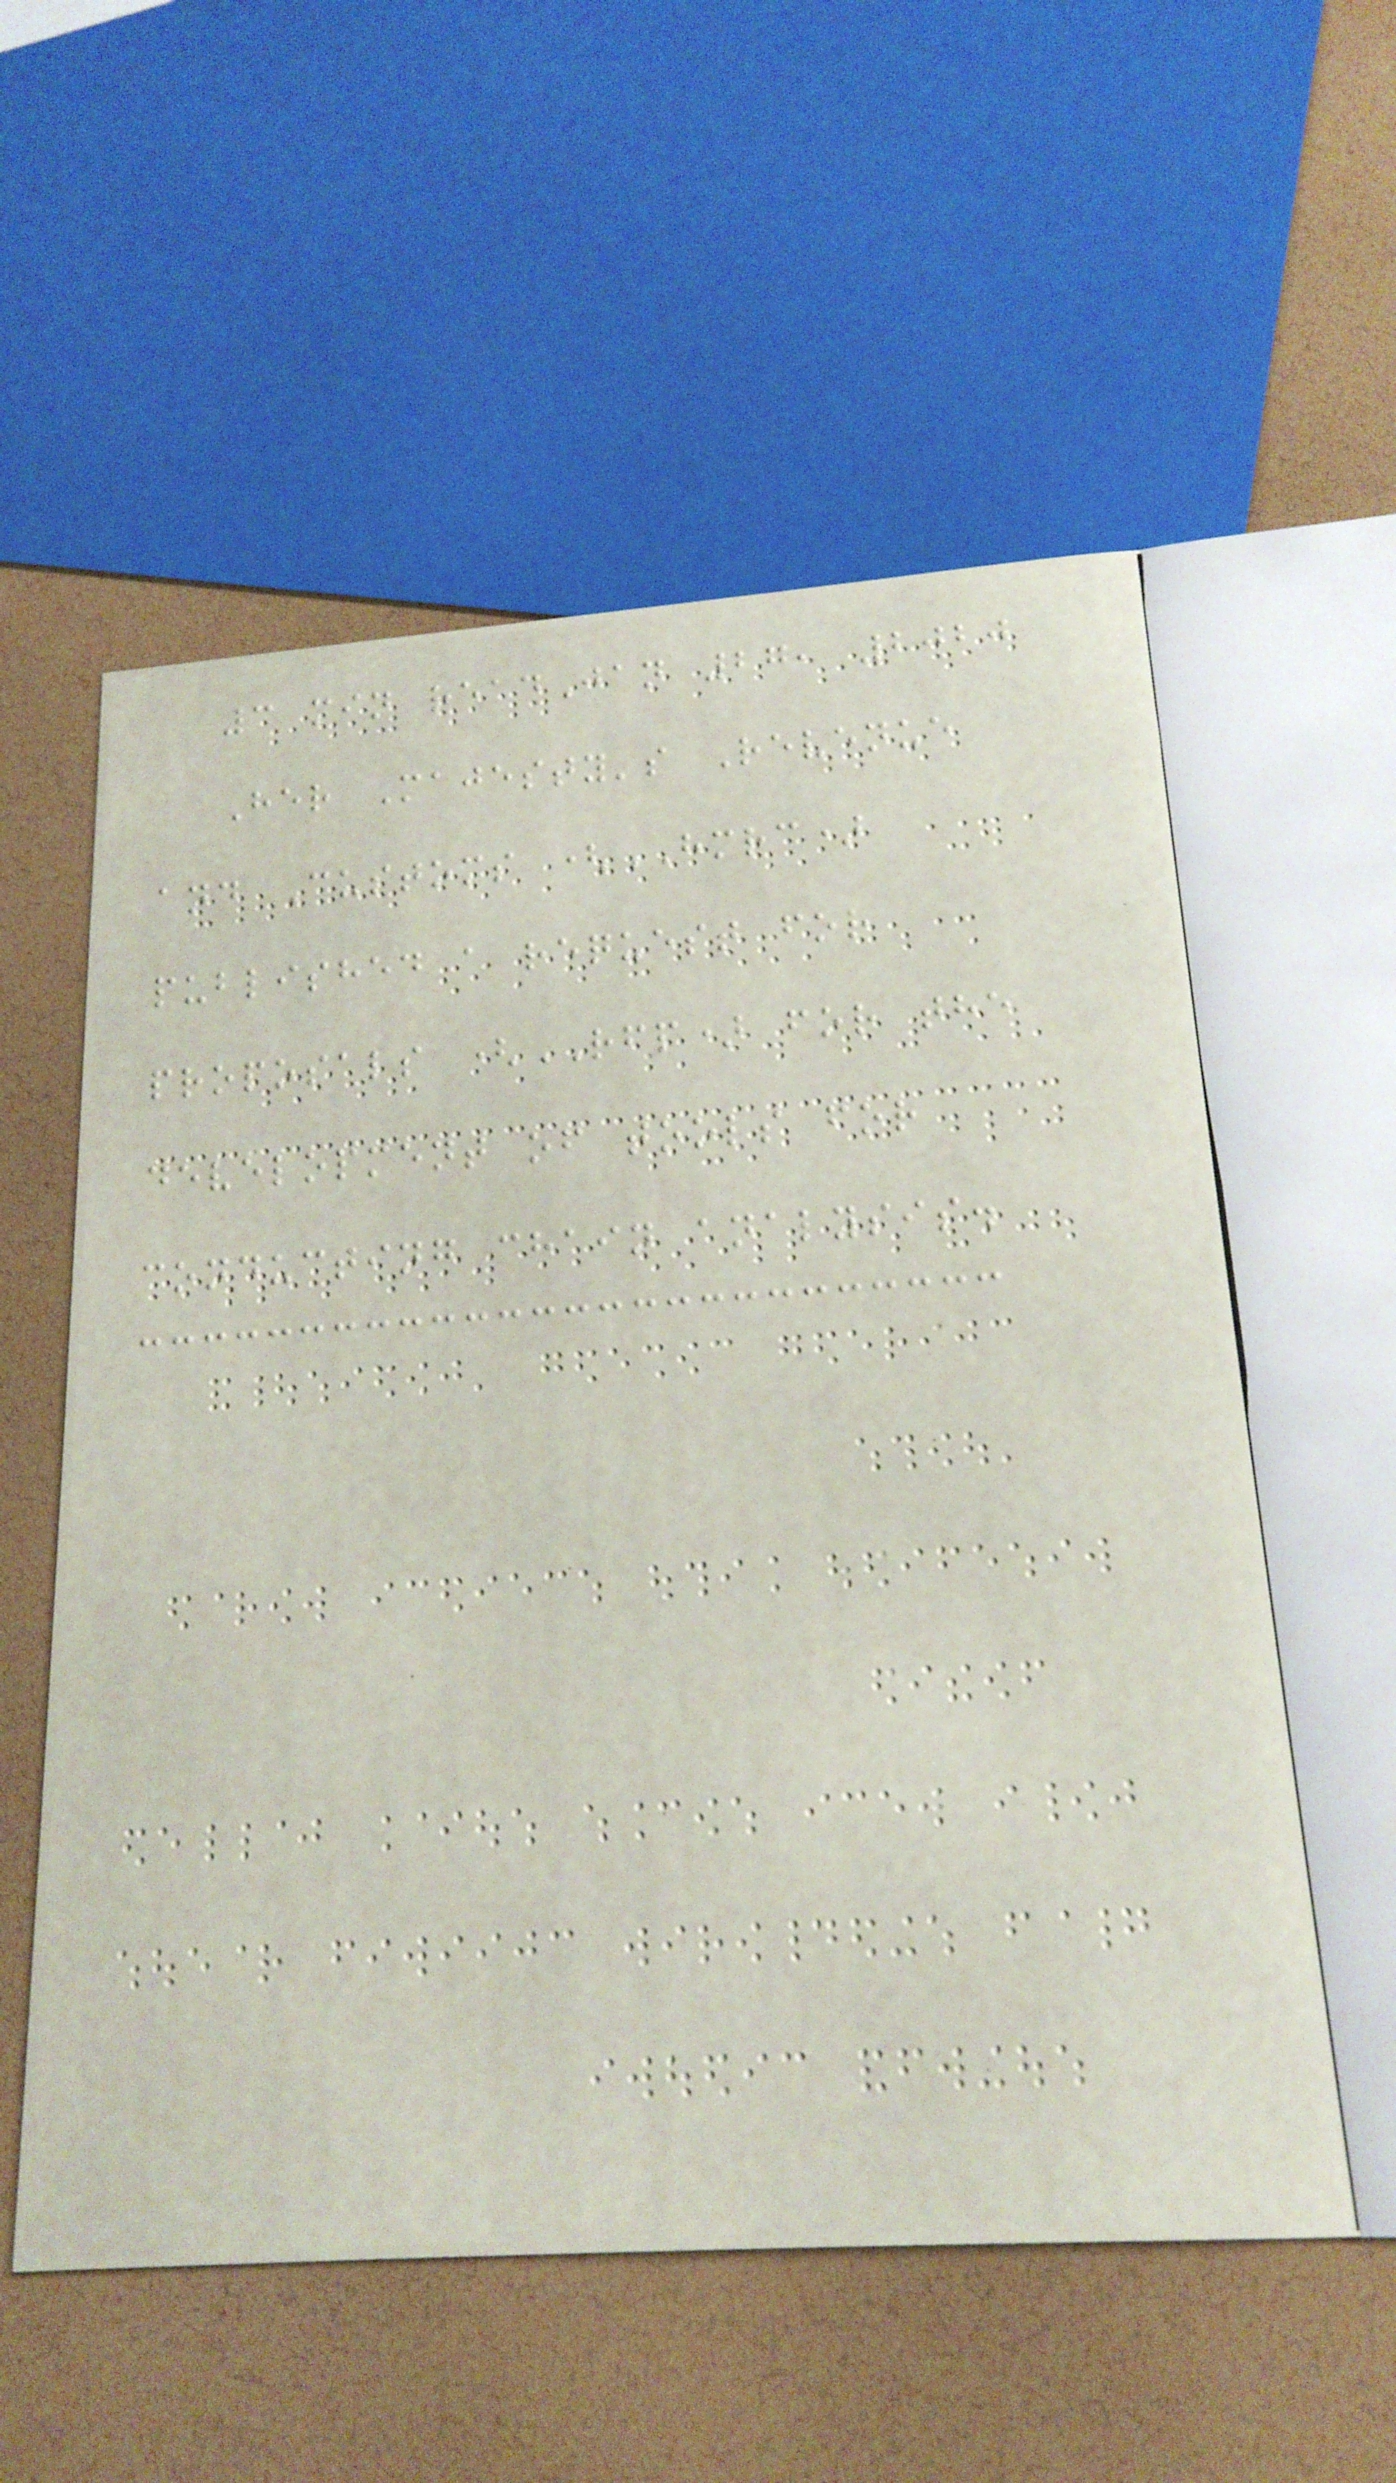3 min readJan 27, 2020
Her Majesty's Revenue
and Customs (HMRC)
published a request for
proposals (RFP) for the
development of tools for
conducting chain analysis.
